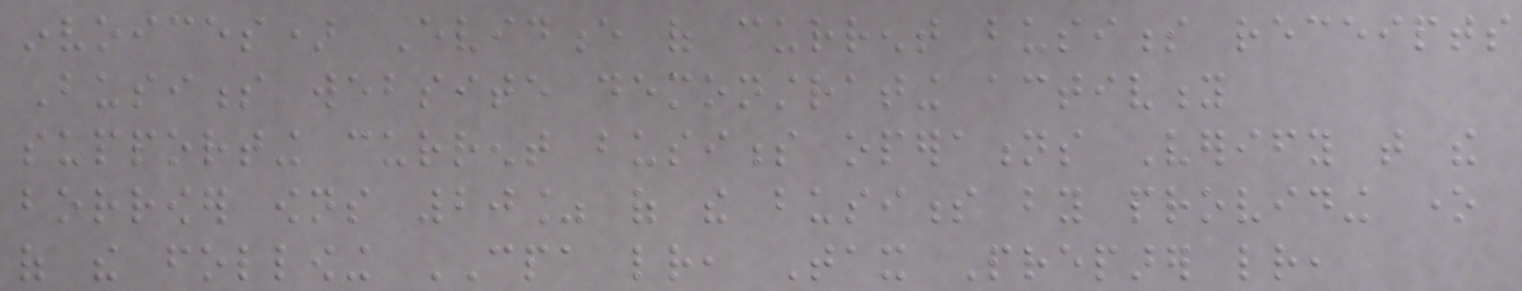invoices) Evidence of current business receipts
Business website demonstrating activity
supporting current business operations Verify that the
borrower owns 20% of the business by providing one
of the following CPA letter, Tax Preparer letter,
